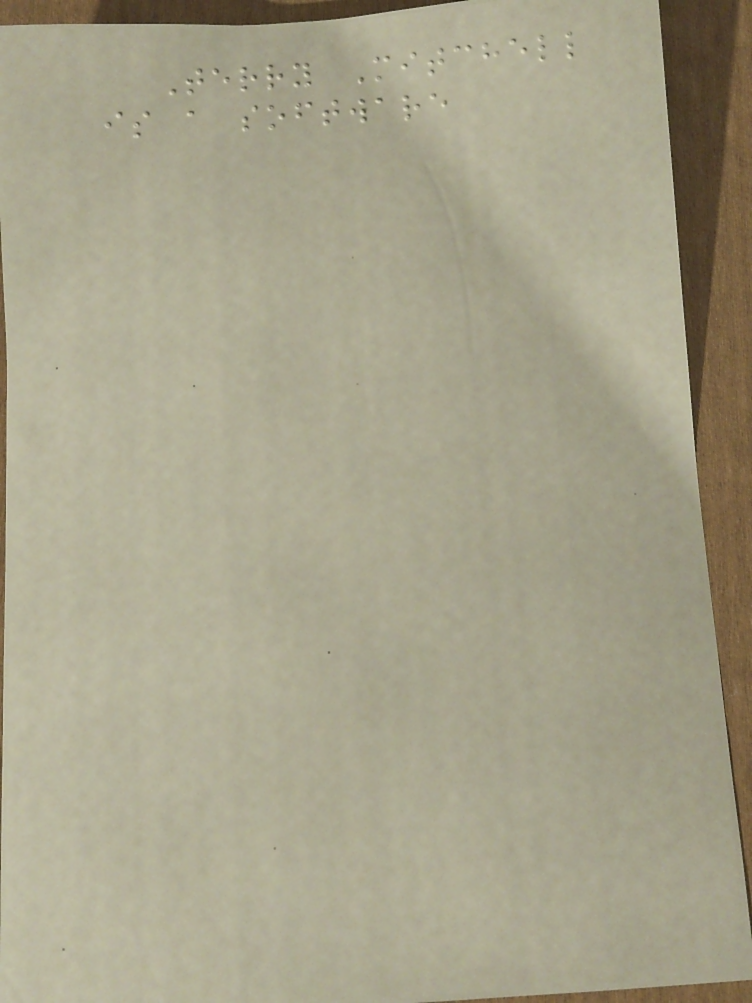Terry Mitchell
is a software
